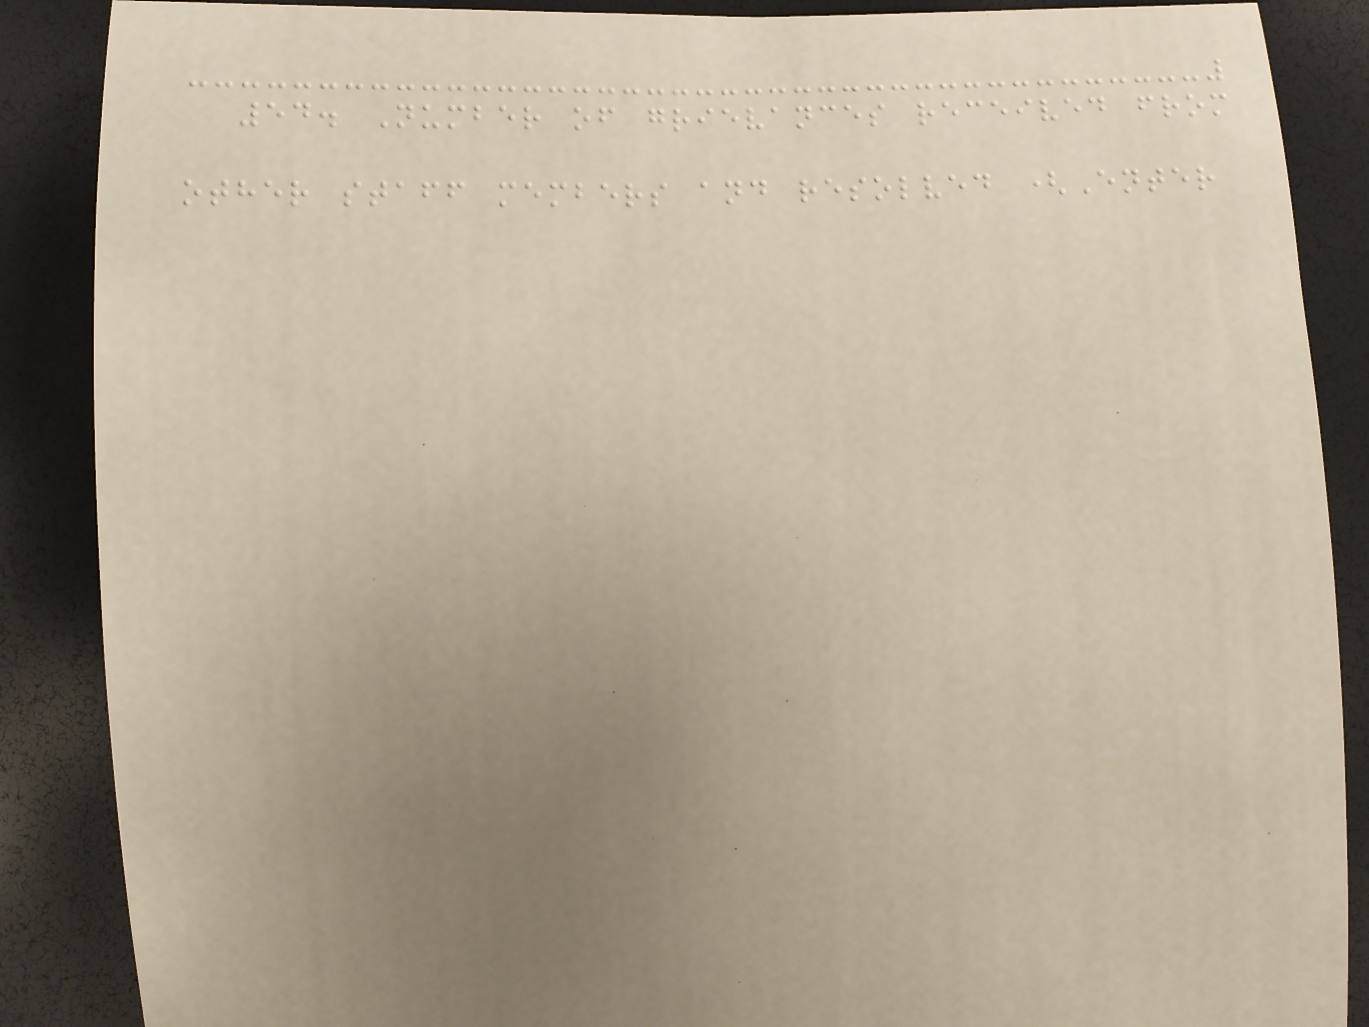54. Number of grievances received from
other staff members and resolved (Enter
